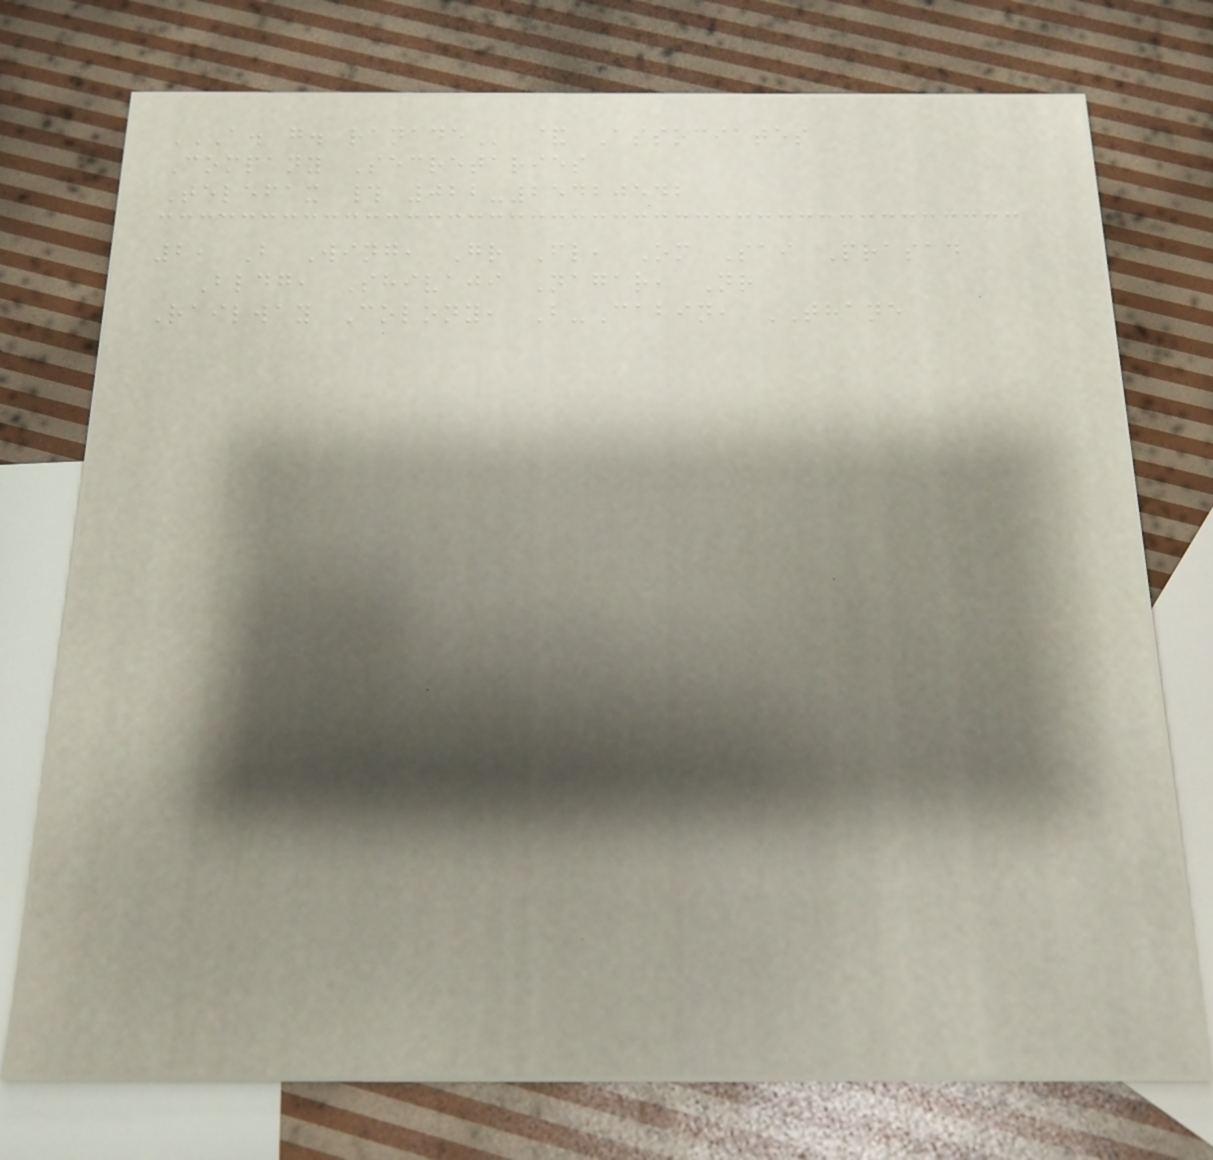A. G. RANADE & Associates
Company Secretaries
Telefax # 022-25420542
2, B Wing, Gr Fl, Om Sai Prasad
Bldg, Shivaji Nagar, Nr
Railway Colony, B-Cabin, THANE
